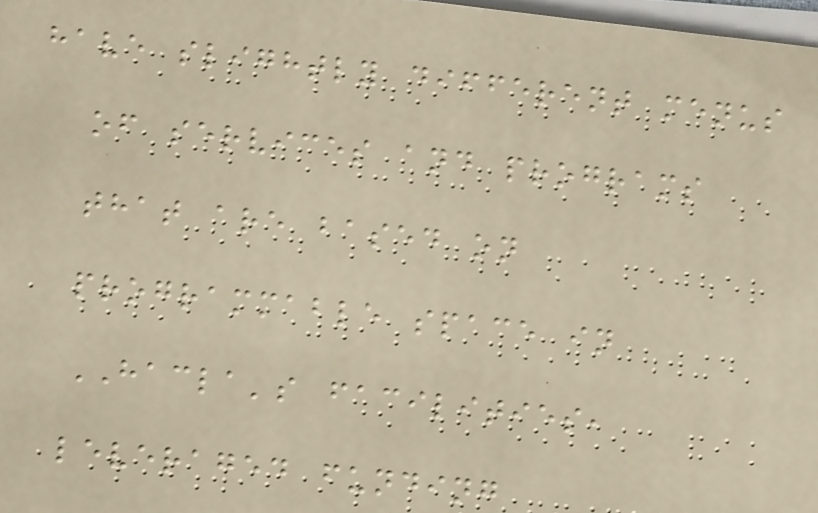have slightly different menus
of services and programs
that are based on
programmable space in
HACLA's facilities,
leveraged funding
